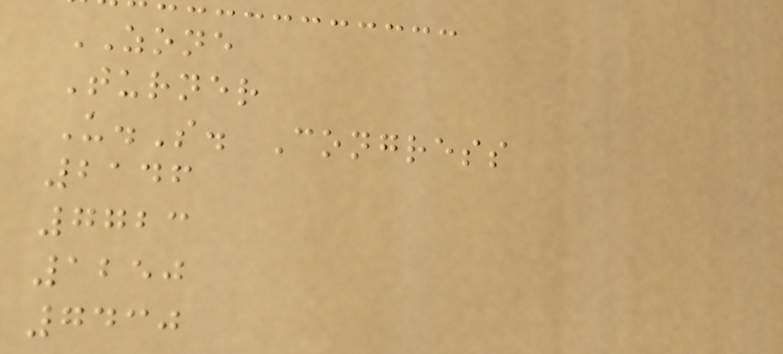ZONE
Turner
U.S. Congress
2146
7723
1250
7430
